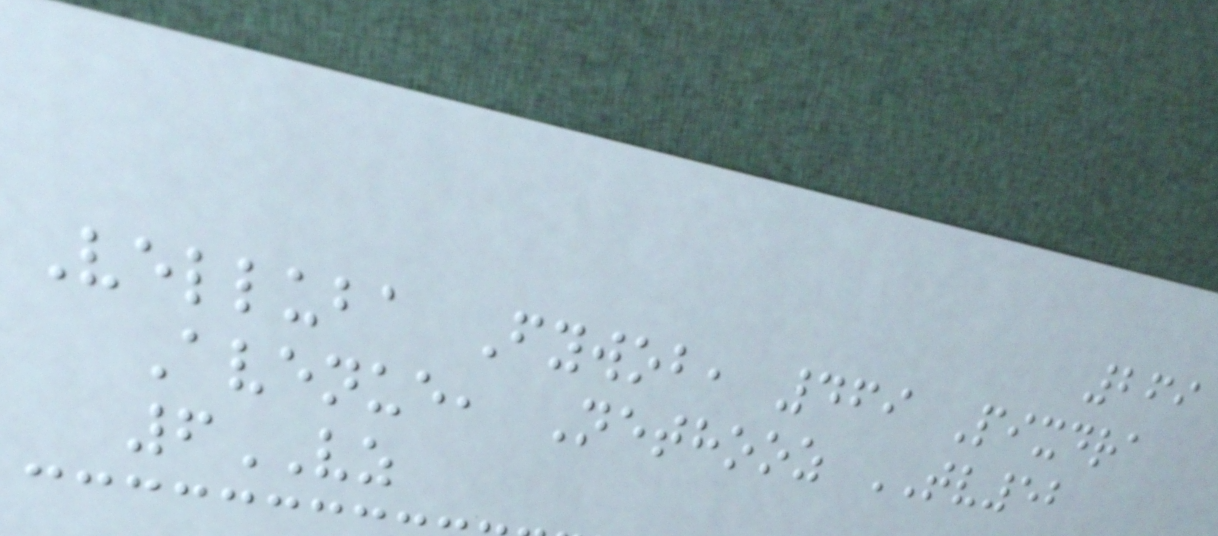269
Velluba Fywob, 469 Pixdra
Avenue, Nethooz TV52
6VZ
